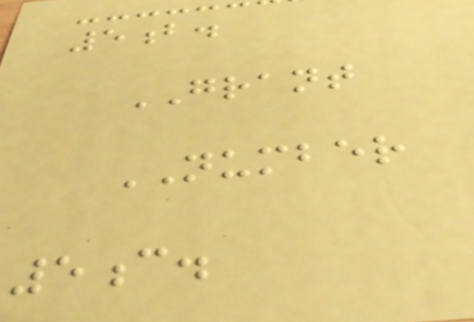5b.
GRANT
NUMBER
5c.
